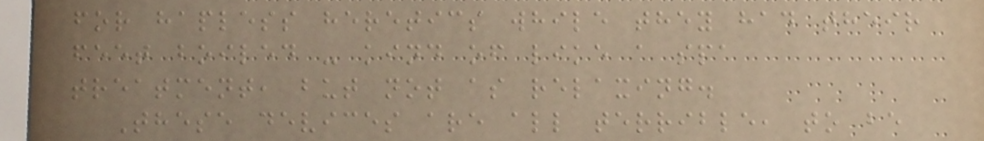for hapless heretics while they had their
feet boiled - kind of like a spa
treatment, but not as relaxing.
These devices are all terrible, to be
